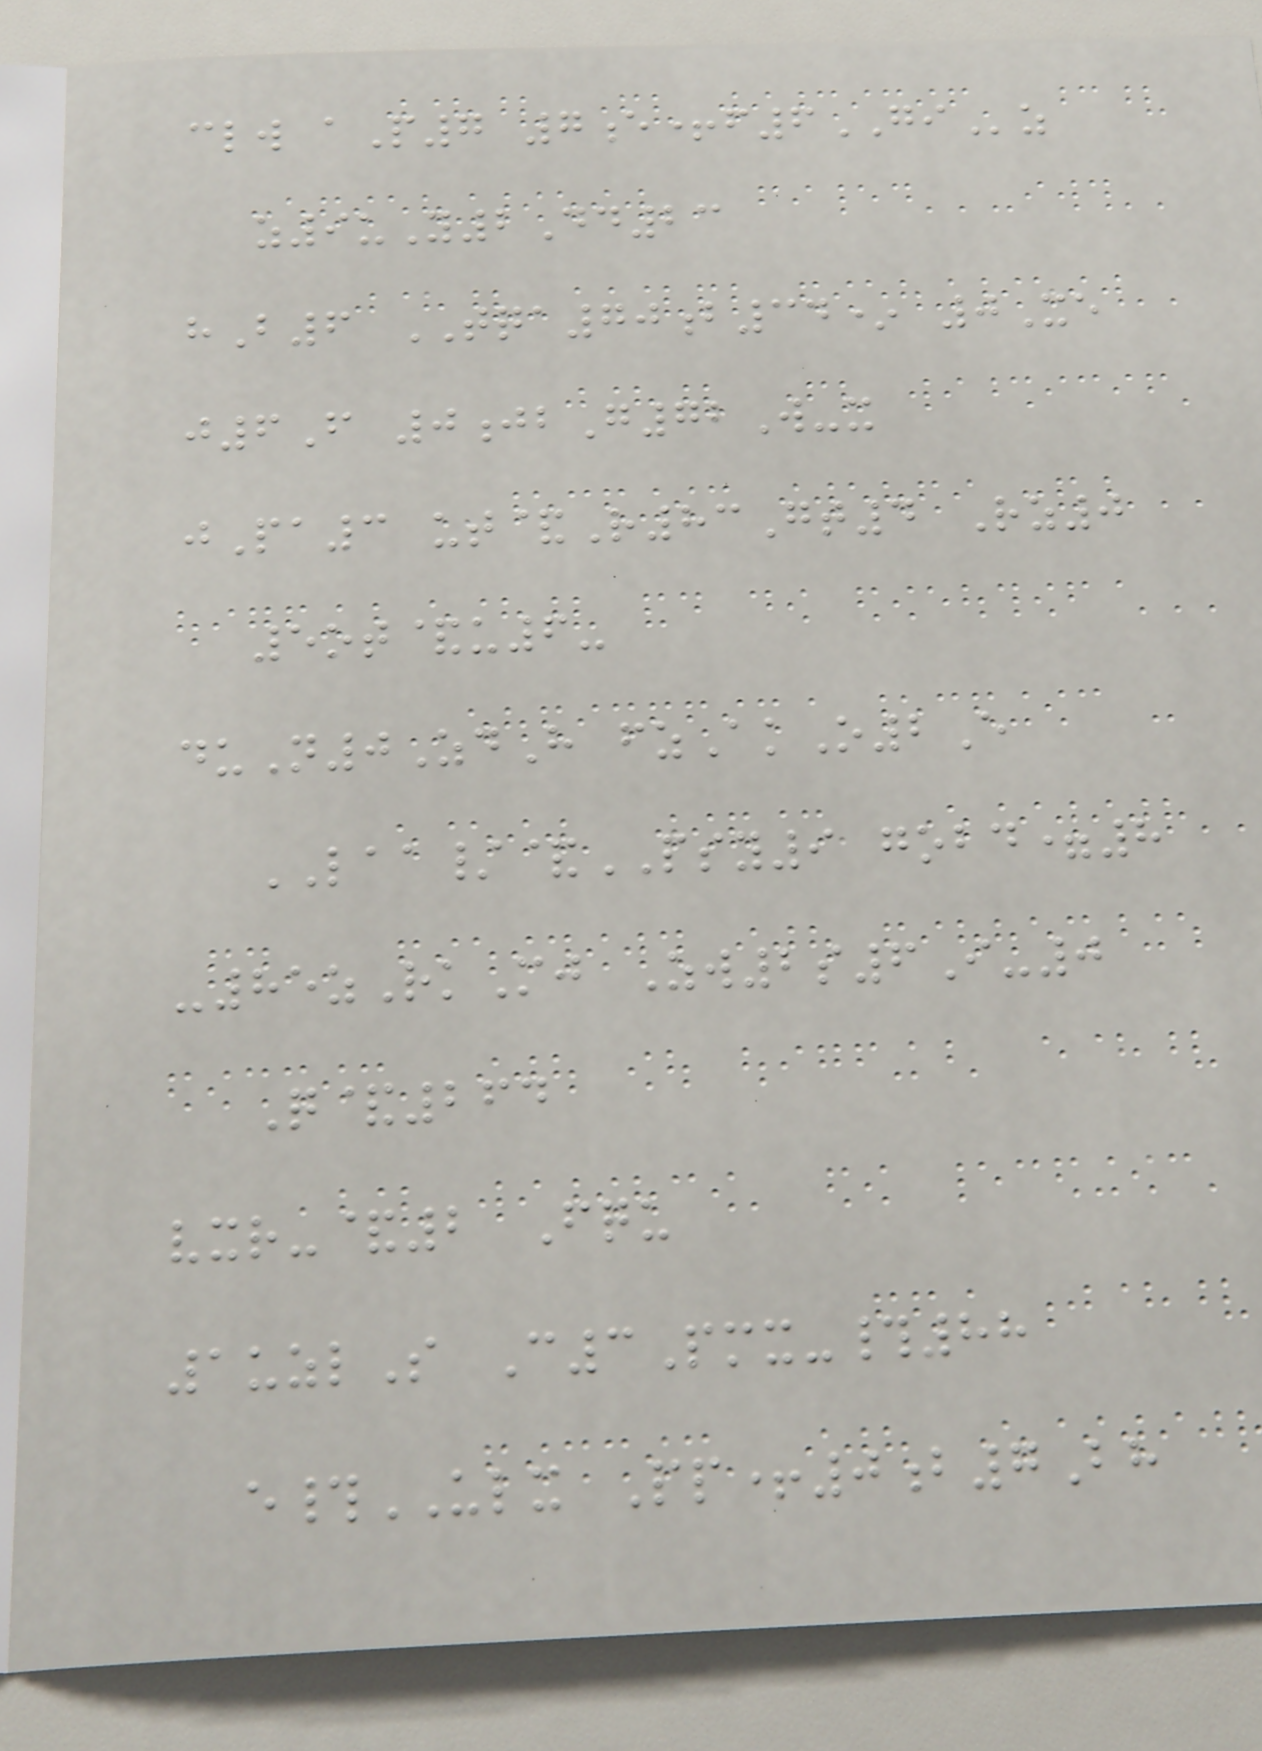clw aP7 7e+f6GIz
z9uY2Dd23
hB6 TQA70b34* 0Xe
j6F 0jbG72W-x
jPa3 ut&R83Gt4 Rz0
5ot&u6-
duN0ZdH fzAkO2E
LAA/&PSY9 gobd=8
-85zRkMj Zw2s6I-0
Q&264
vxr-&2 Fqu
1uzlS C3Pmx-#88
e#ULX Pp+0b7Bh
